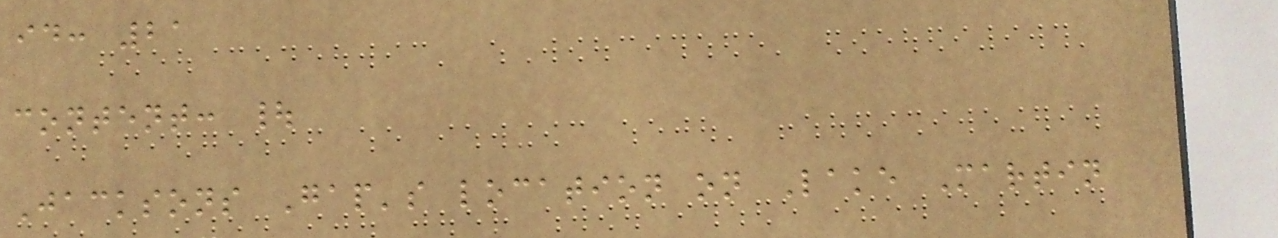id: 21
content: |
Jacksons Gap's location on Lake Martin
